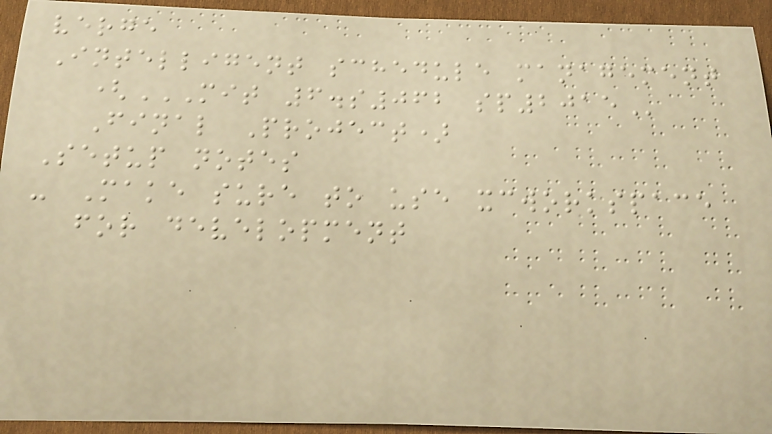verge
Intelligent schedule management
(MIT 6.S062 SP2015
Final Project)
Setup notes
- Make sure to use xcworkspace
for development
